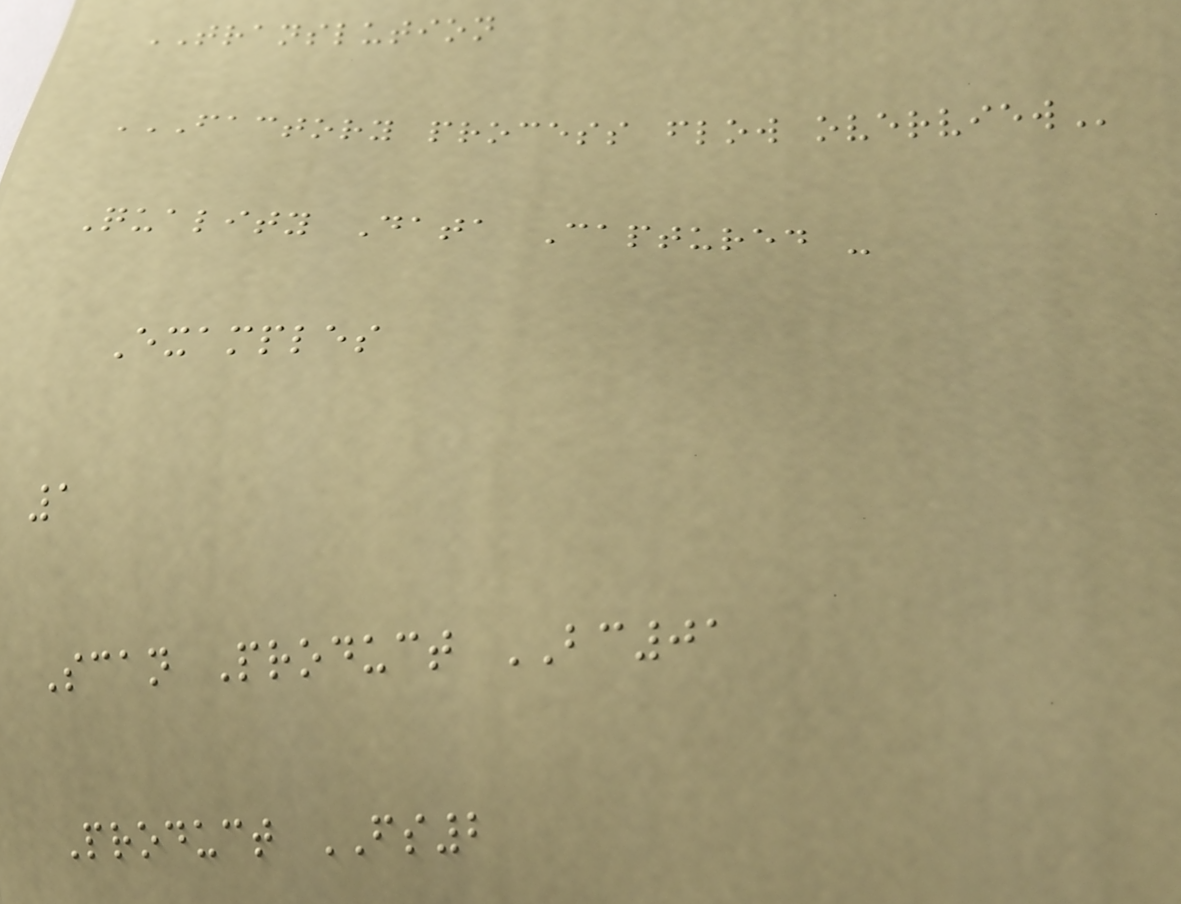TRANSLUTION
FACTORY PROCESS FLOW OVERVIEW
Quality Data Captured -
Examples
1
Scan Product BC01
Product FS2
